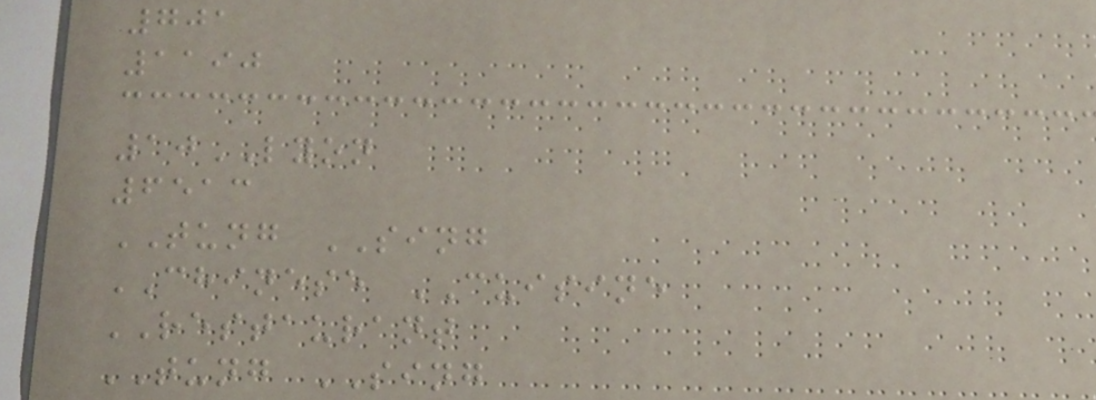701
1190
10LYON
6513
TUNG SING
CHINESE CUISINE
RESTAURANT
TUNG SING
